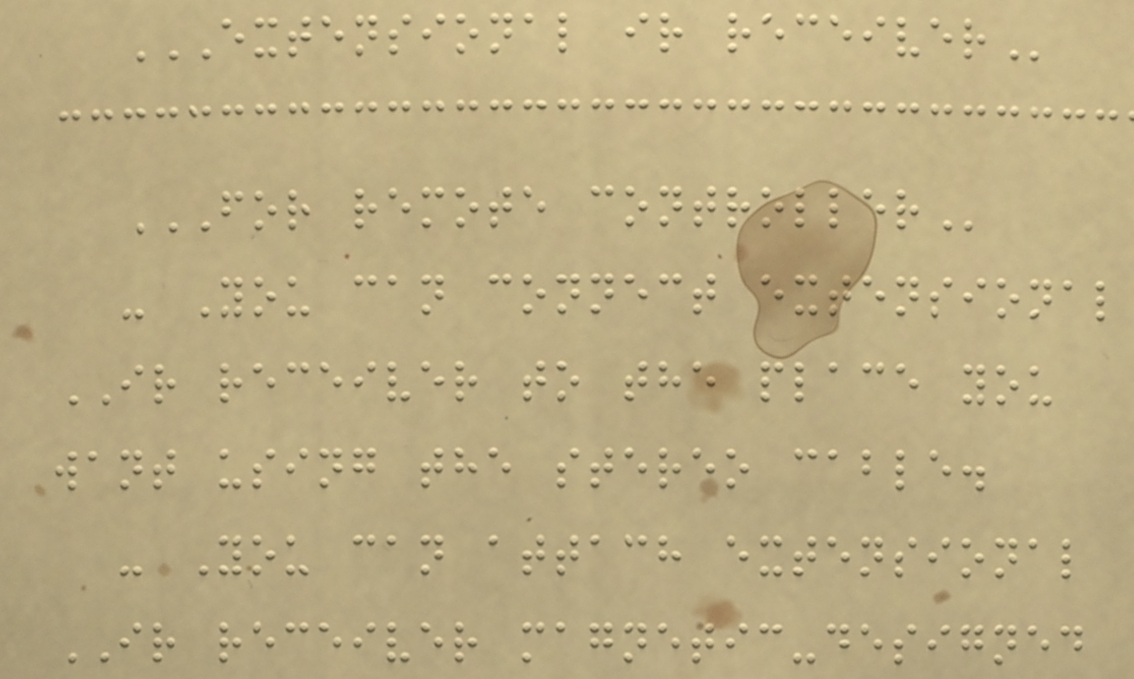EXTENSIONAL IR RECEIVER
FOR REMOTE CONTROLLER
- You can connect extensional
IR receiver to the place you
want using the stereo cable.
- You can attach extensional
IR receiver magnetic-designed
